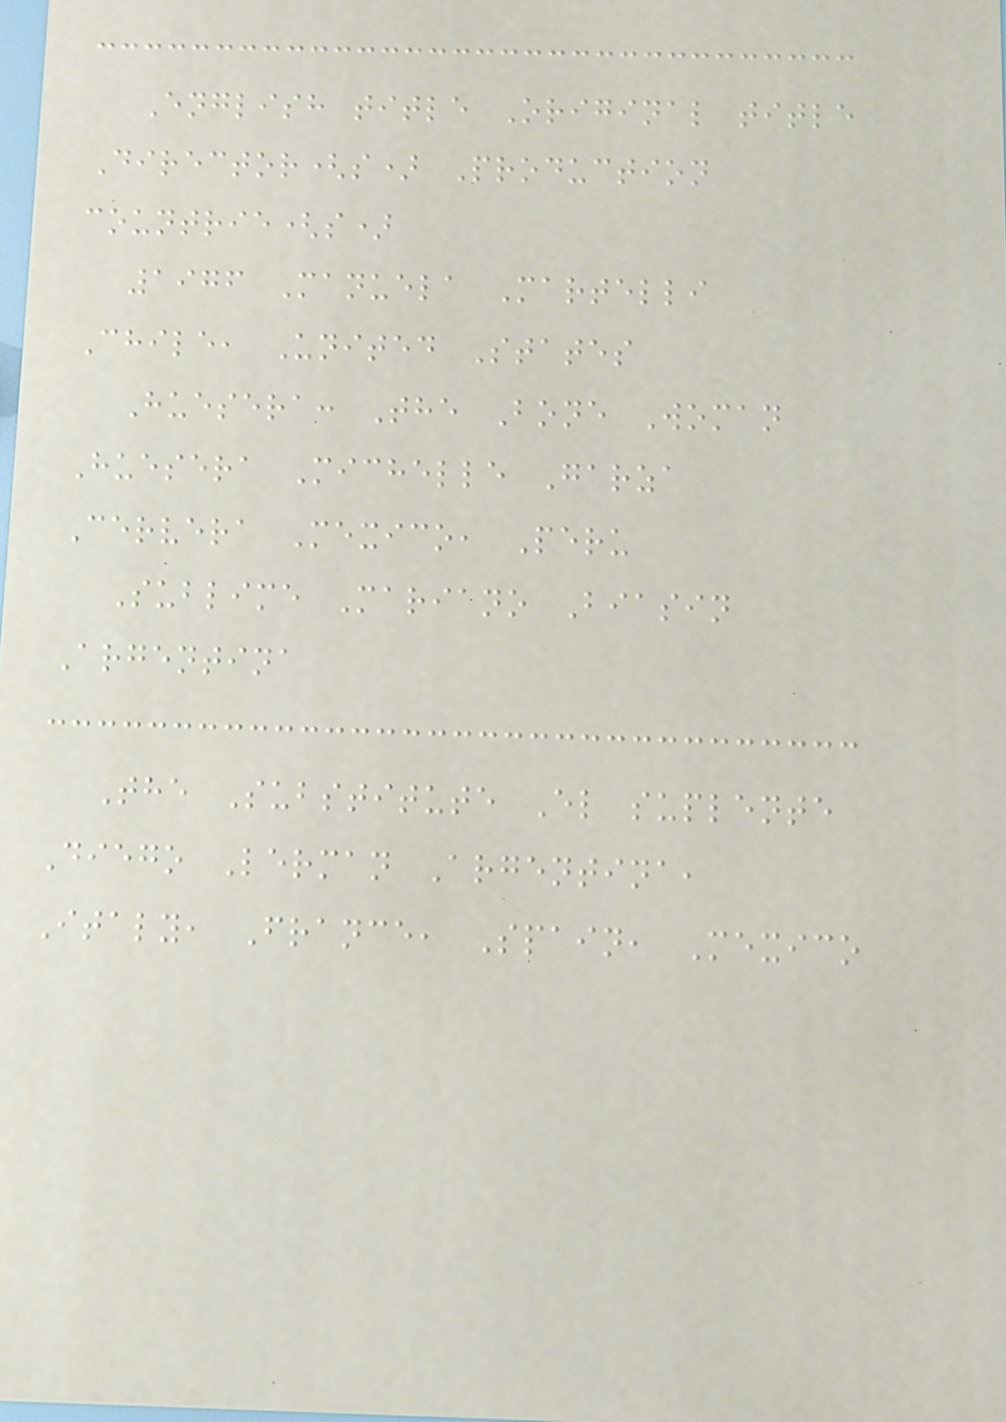English title Original title
Director(s) Production
countrie(s)
1976 Manuela Martelli
Chile, United States
Huesera: The Bone Woman
Huesera Michelle Garza
Cervera Mexico, Peru
Sublime Mariano Biasin
Argentina
The Substitute El suplente
Diego Lerman Argentina,
Italy, France, Spain, Mexico
